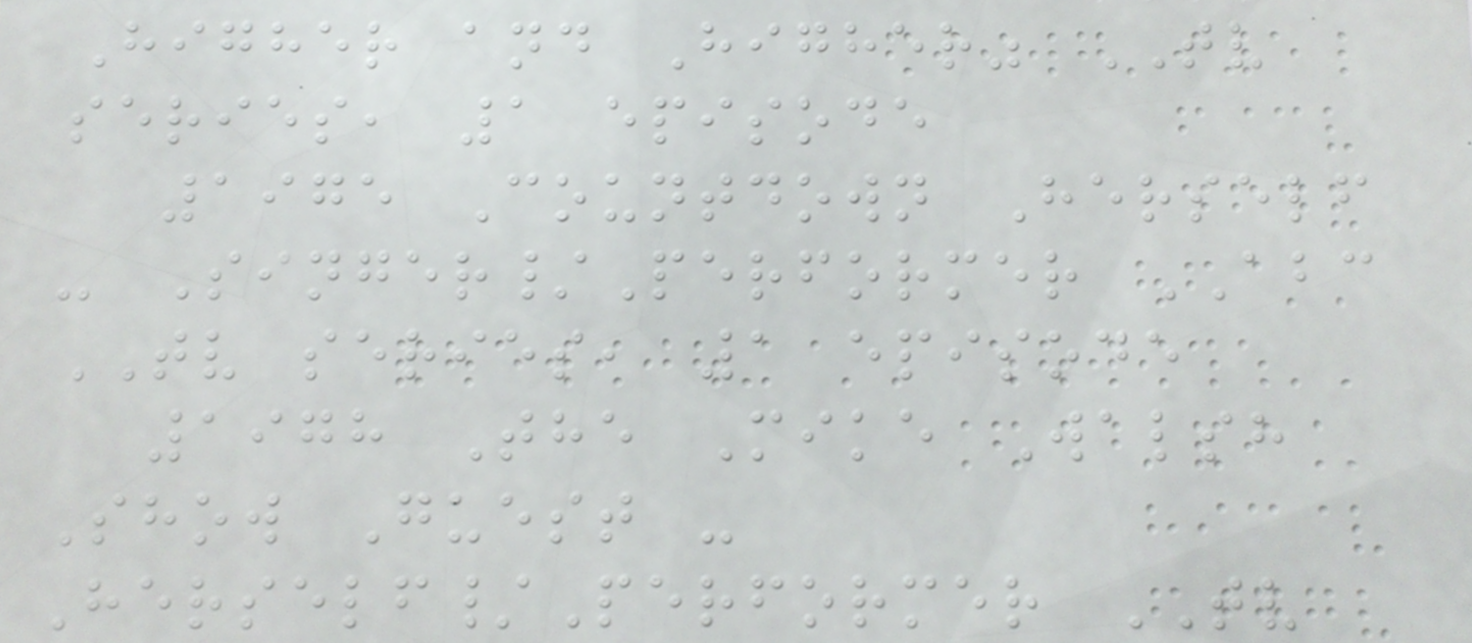Higher and Higher" TV
series, 1 episode
1975 Countdown Herself
- Singer/Performer ABC
TV series, 1 episode
1978 The Mike Walsh
Show Guest -
Herself/Performer TV
